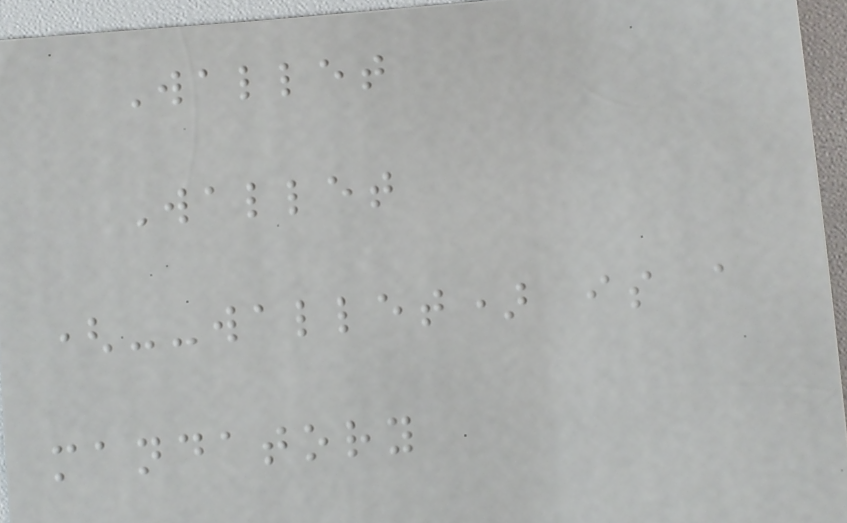Wallet
Wallet
(--wallet) is a
mandatory
